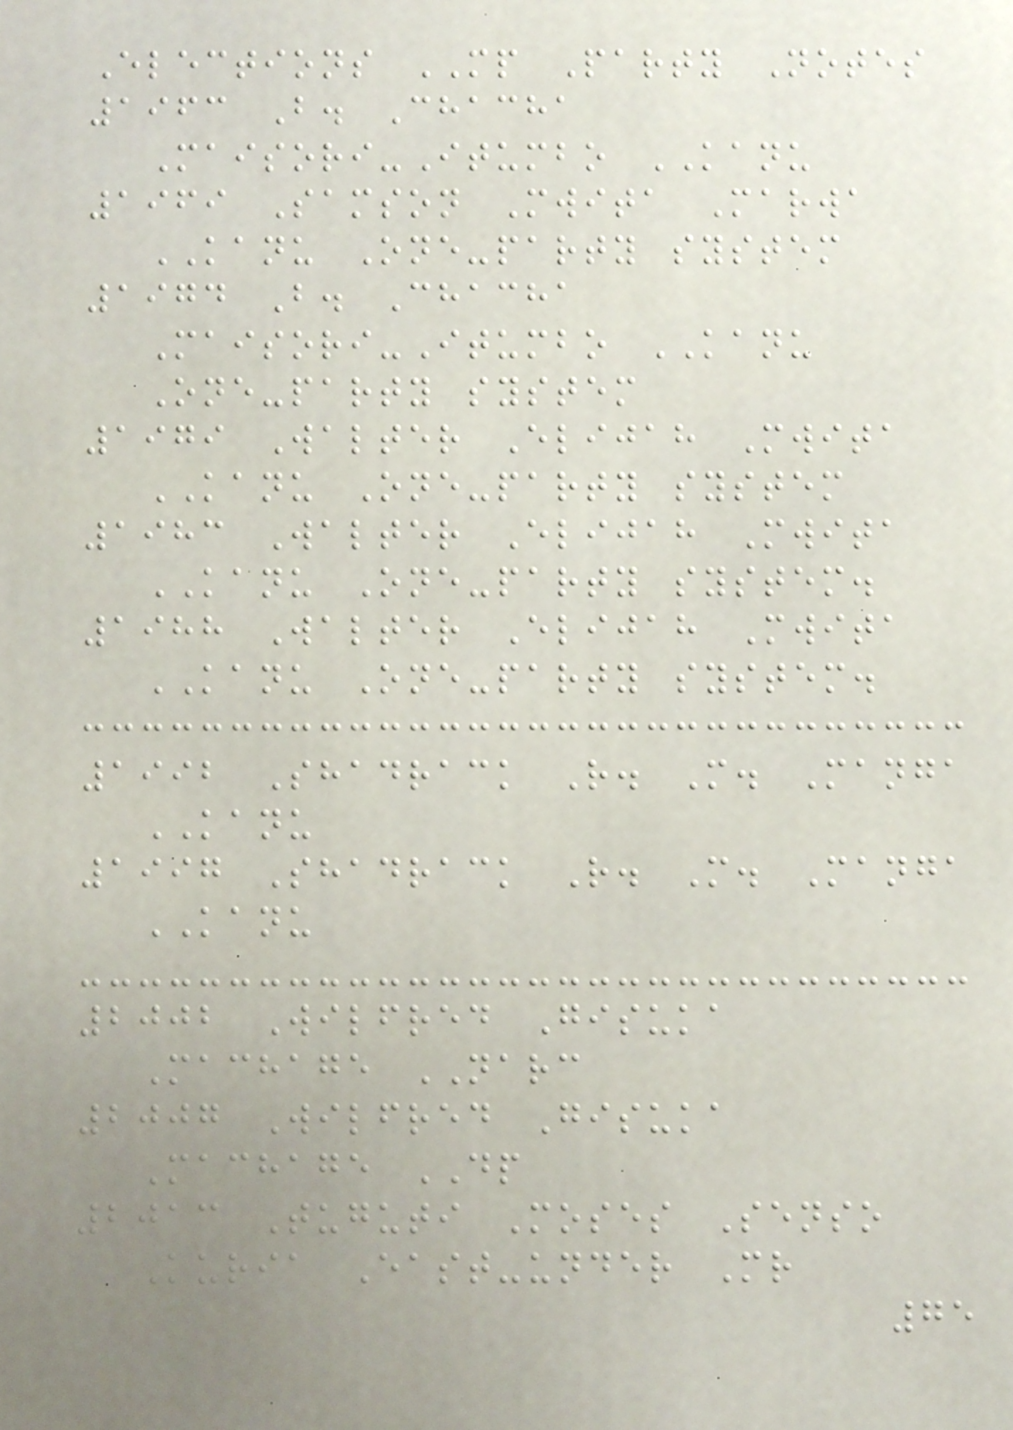Elections MP Party Notes
1963 B. Chacha
Maisori-Itumbo KANU
1969 Samson Mwita Marwa
KANU One-party system
1974 B. Chacha
Maisori-Itumbo KANU
One-party system
1979 Walter Elijah Mwita
KANU One-party system
1983 Walter Elijah Mwita
KANU One-party system.
1988 Walter Elijah Mwita
KANU One-party system.
1992 Shadrack R. M. Manga
KANU
1997 Shadrack R. M. Manga
KANU
2002 Wilfred Gisuka
Machage NARC
2007 Wilfred Gisuka
Machage DP
2013 Tuguti Moses Senso
Kuria East-under Mr
75
